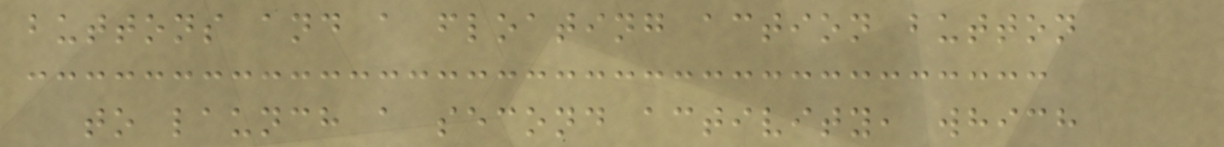buttons and a floating action button
to launch a second activity, which
